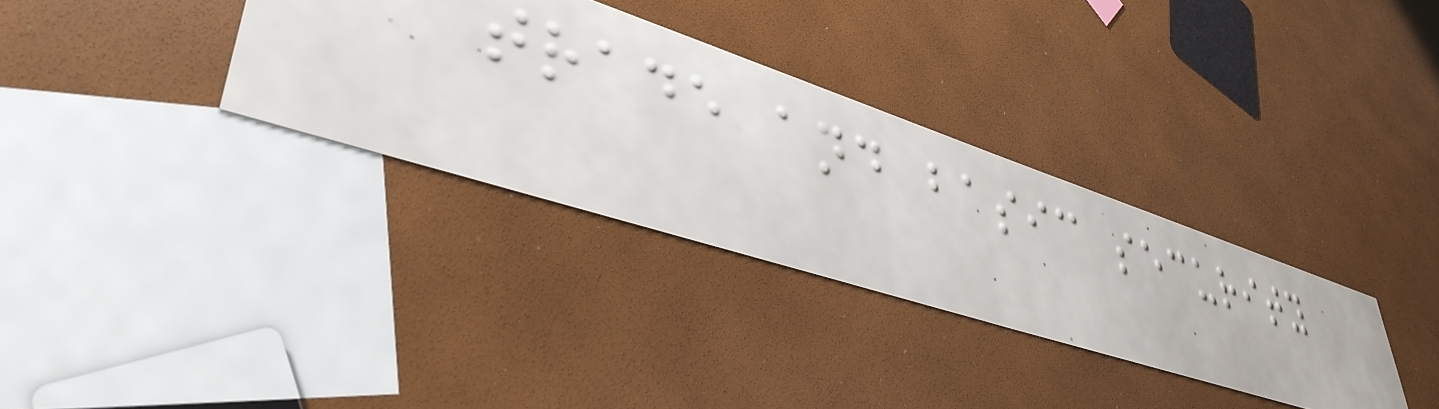trade and basic security
